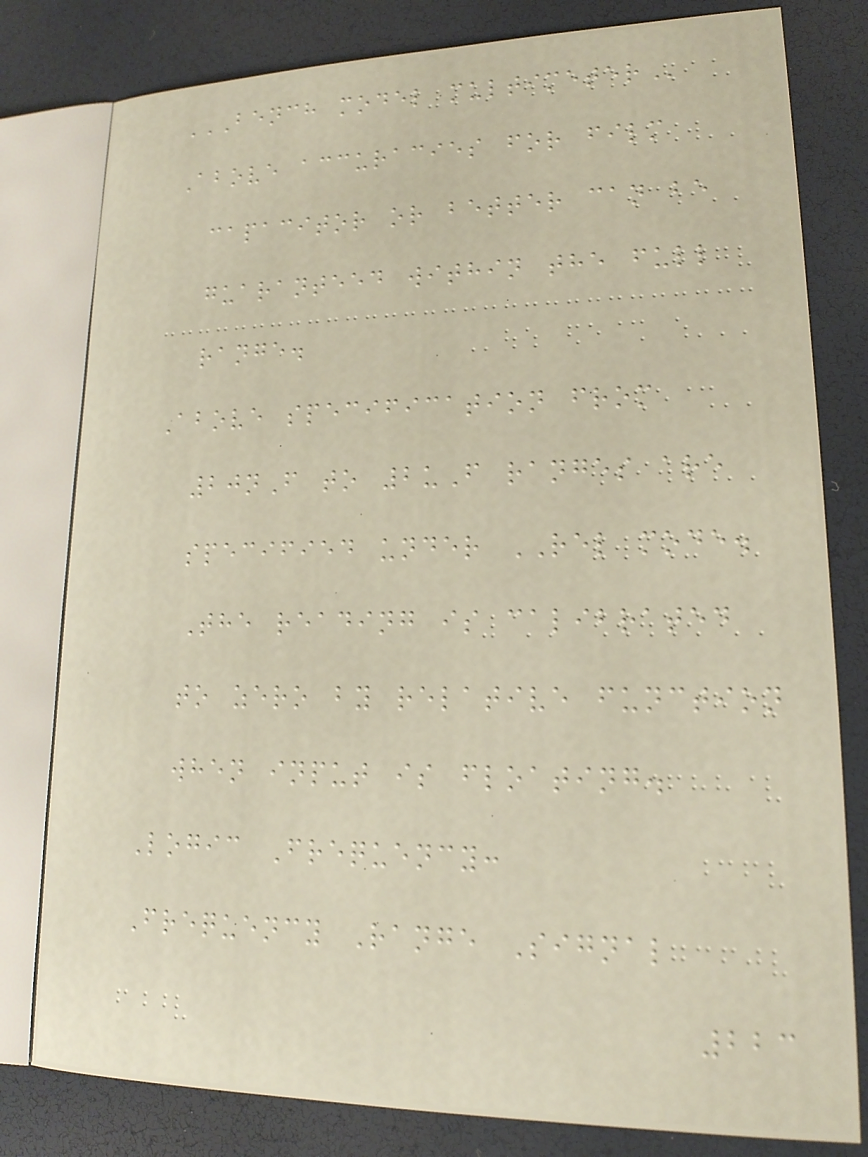BENCH MODEL MULTIMETER
Above accuracies for film
capacitor or better can be
guaranteed within the full
range.
Above specification from
20nF to 2uF ranges are
specified under REL mode.
The reading is calibrated
to zero by relative function
when input is floating.
Logic Frequency:
Frequency Range Signal
223
